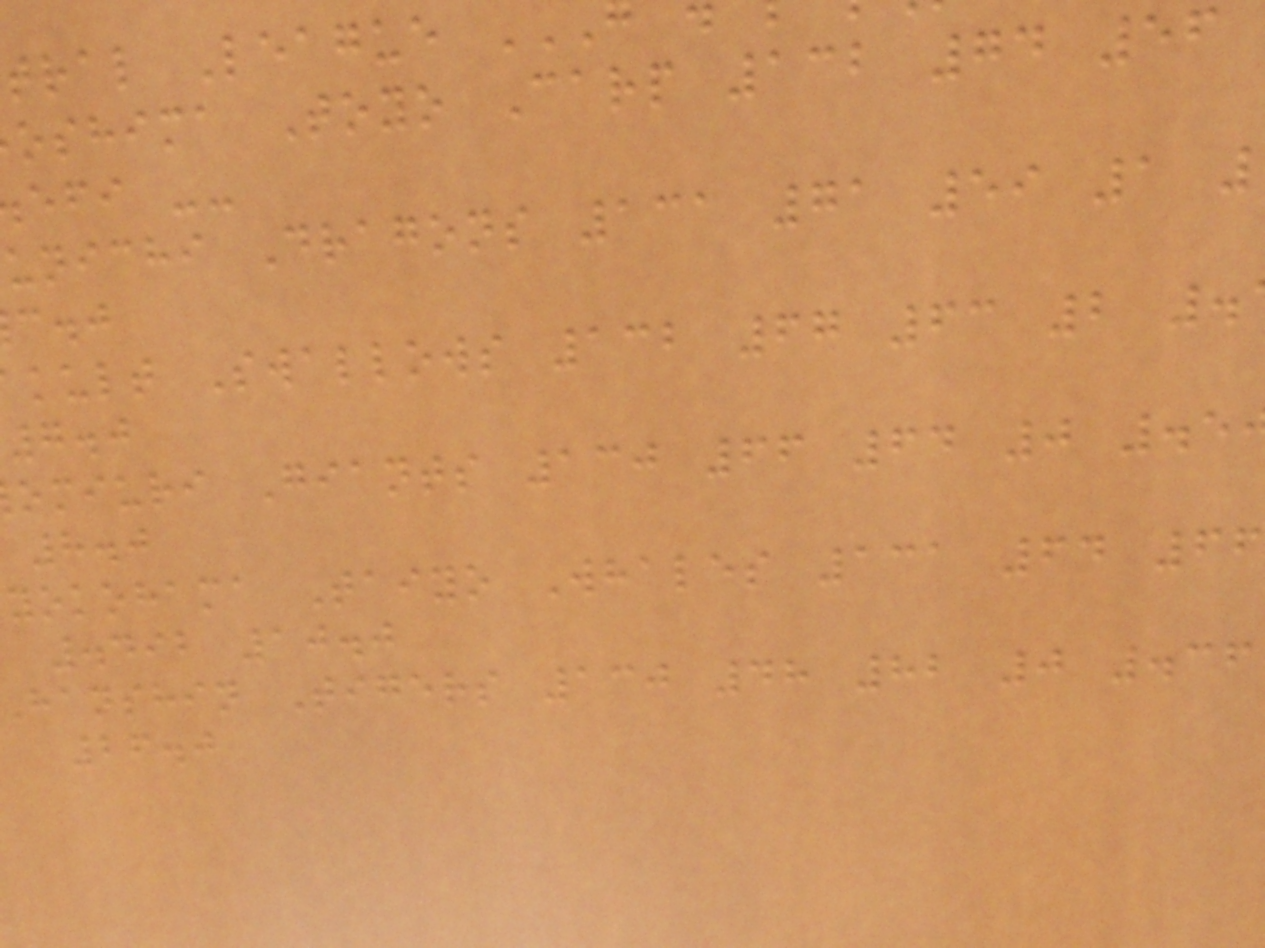tral League
oshima Toyo Carp 132 74 56
efi --
unichi Dragons 131 71 59 1
kult Swallows 132 67 63 2
7.0
omiuri Giants 130 66 64 0 .5
8.0
yokohama Taiyo Whales 131 64 66
.492 10.0
hanshin Tigers 130 48 82 0 .36
26.0
